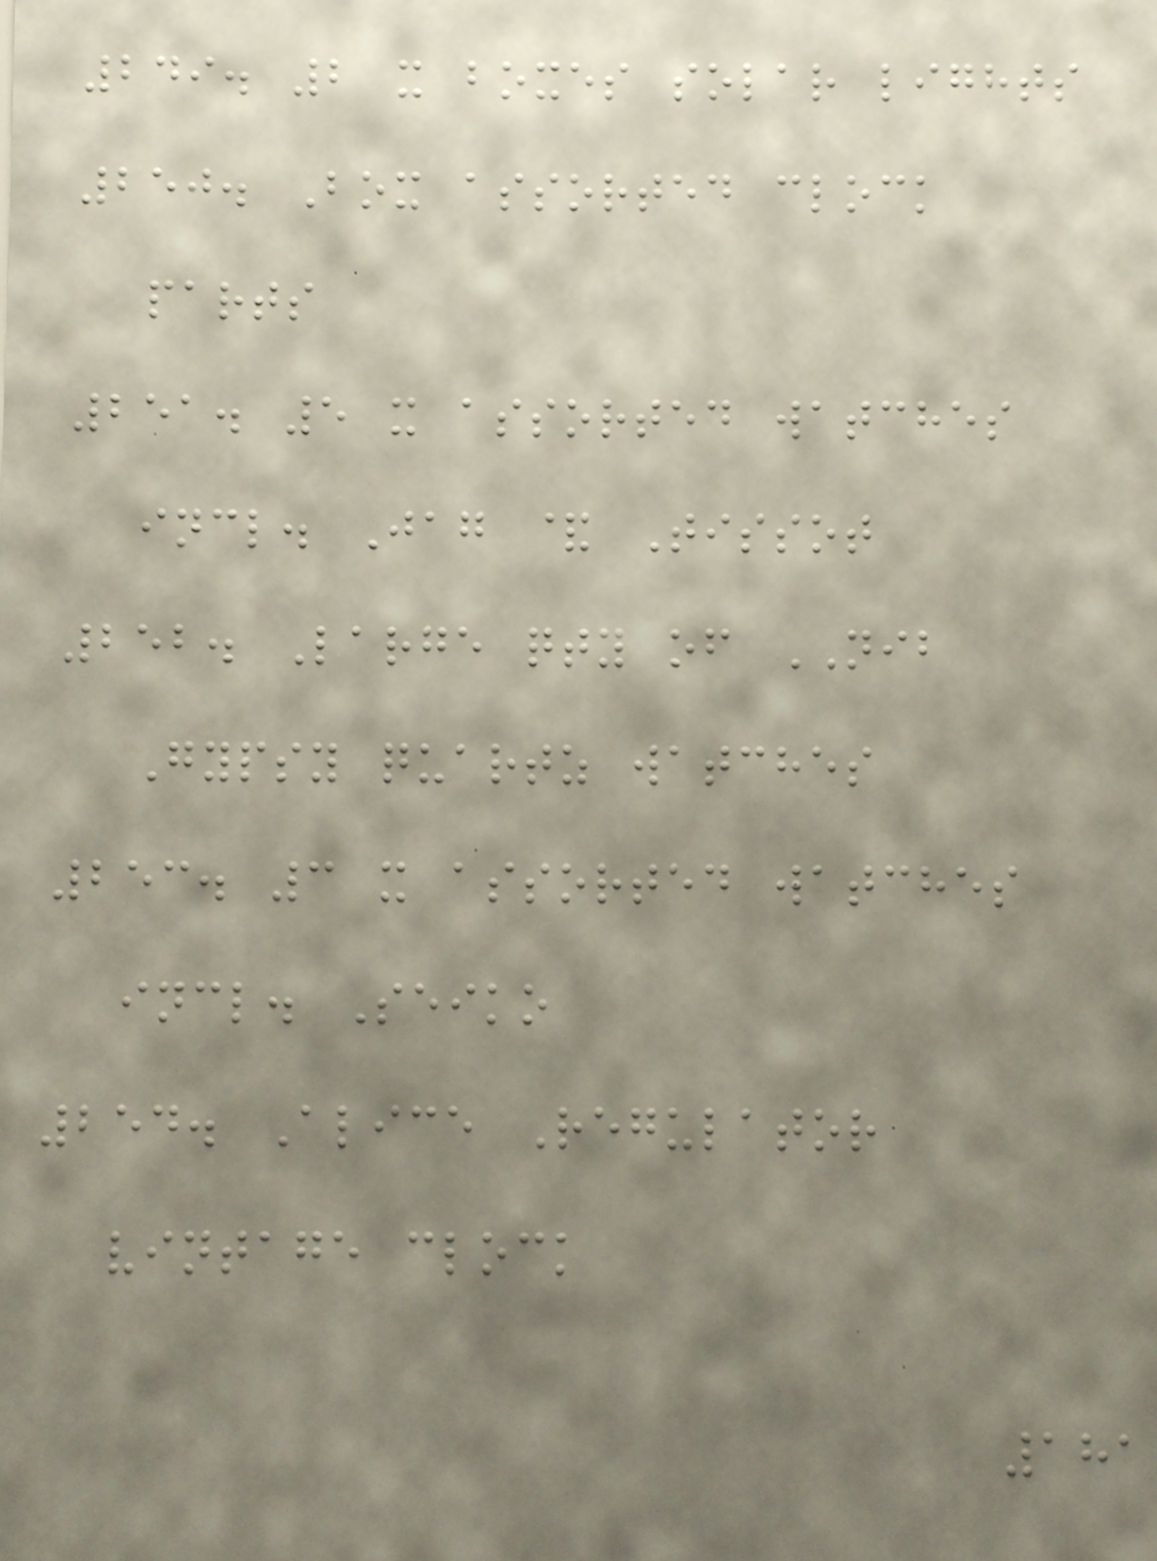249. 2 x boxes solar lights
250. Box assorted clock
parts
251. 5 x assorted watches
incl. Jag & Tissot
252. Large qty of NIB
Gypsy quartz watches
253. 3 x assorted watches
incl. Seiko
254. Alice Regulator
vintage clock
181
